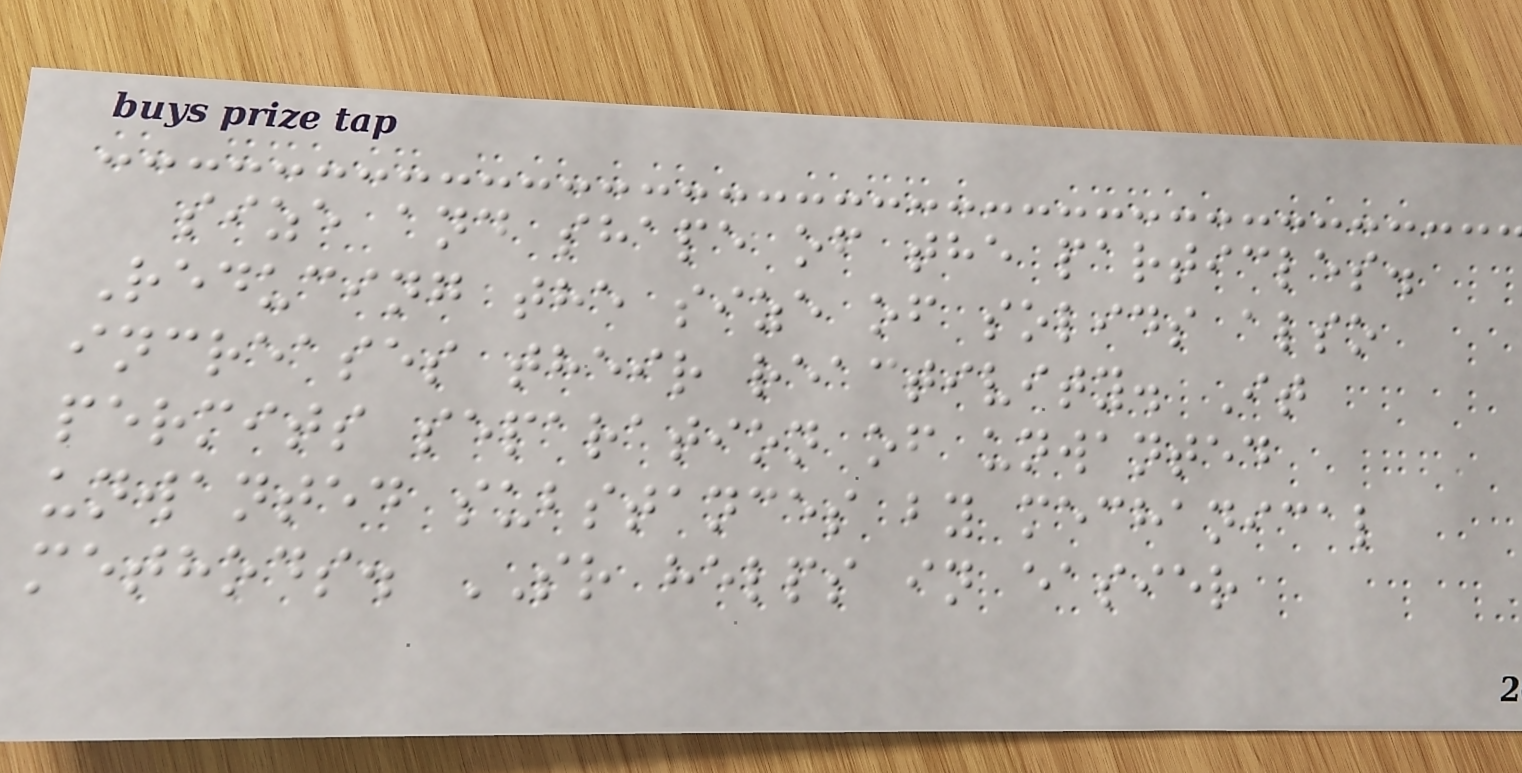size and shape of the particles.
Reducing the size of solids also
increases their reactivity. It
permits separation of unwanted
unwanted substances by mechanical
methods. SR helps in easier
